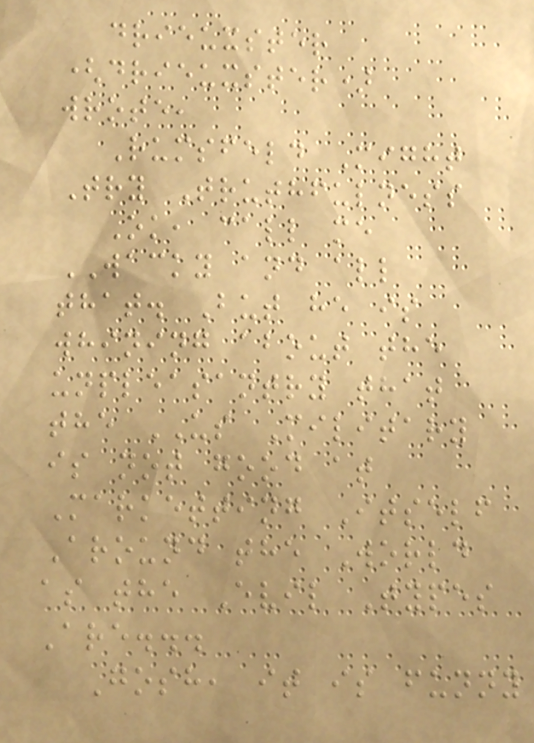drieuxster
(drieuxster)
wrote,
Rumsfeld Might
Try Truthfulness
Ok, call me
WACKY and all
that. But he is
whining about the
unpleasantry that
the US Military
is not good at
Marketting Itself
Around the World
as the Evil Types
Are...
Gosh, it is funny
